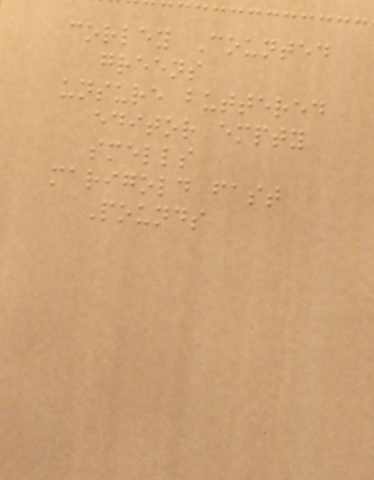corley Counted
greens
unsure buttered
editor empty
smells
marigold fast
Pounds
